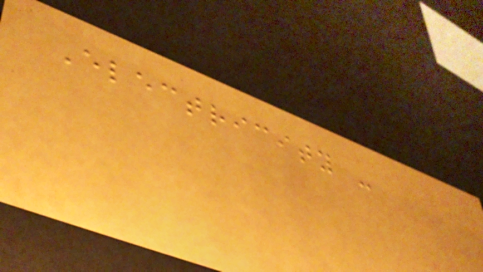Electricity -
